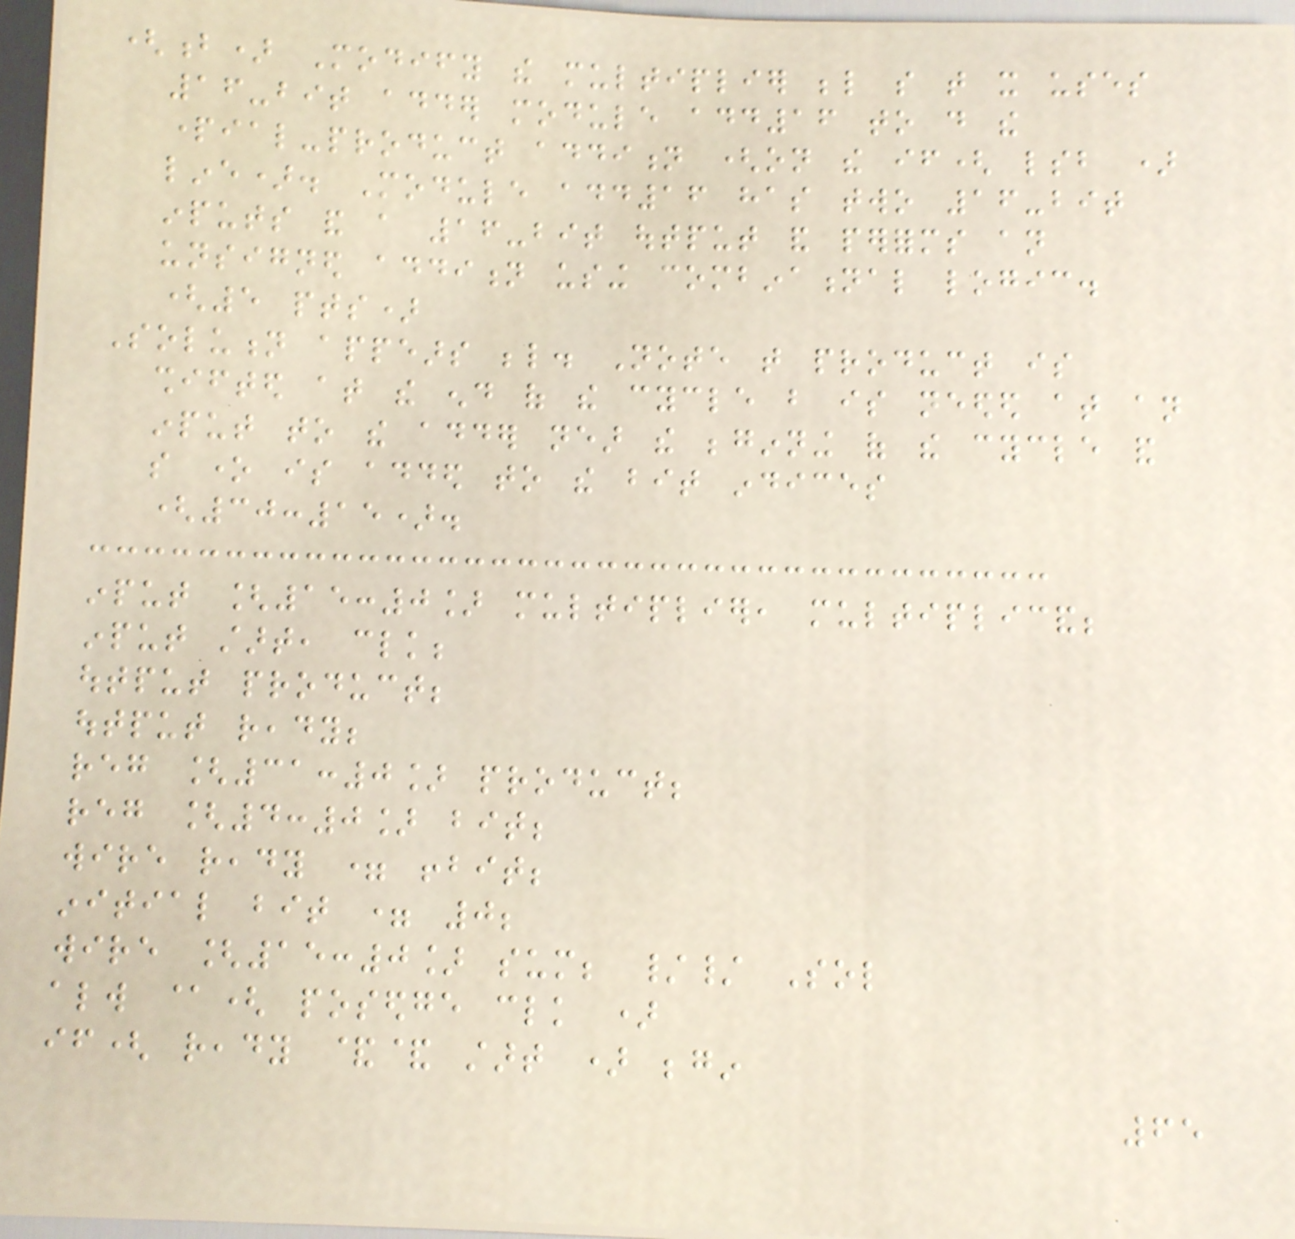(b) Modify the multiplier below so that it uses
16-bit adder module add16 to do the
partial-product addition (on the if( lsb )
line). Module add16 has two 16-bit
inputs and a 16-bit output and performs an
unsigned addition using combinational logic.
(5 pts)
Solution appears below. Note that product is
shifted at the end of the cycle but is needed at an
input to the adder near the beginning of the cycle and
so one is added to the bit indices
(30:15).
input [15:0] multiplier, multiplicand;
input start, clk;
output product;
output ready;
reg [31:0] product;
reg [4:0] bit;
wire ready = !bit;
initial bit = 0;
wire [15:0] sum; // Sol
always @( posedge clk )
if( ready && start ) begin
65
